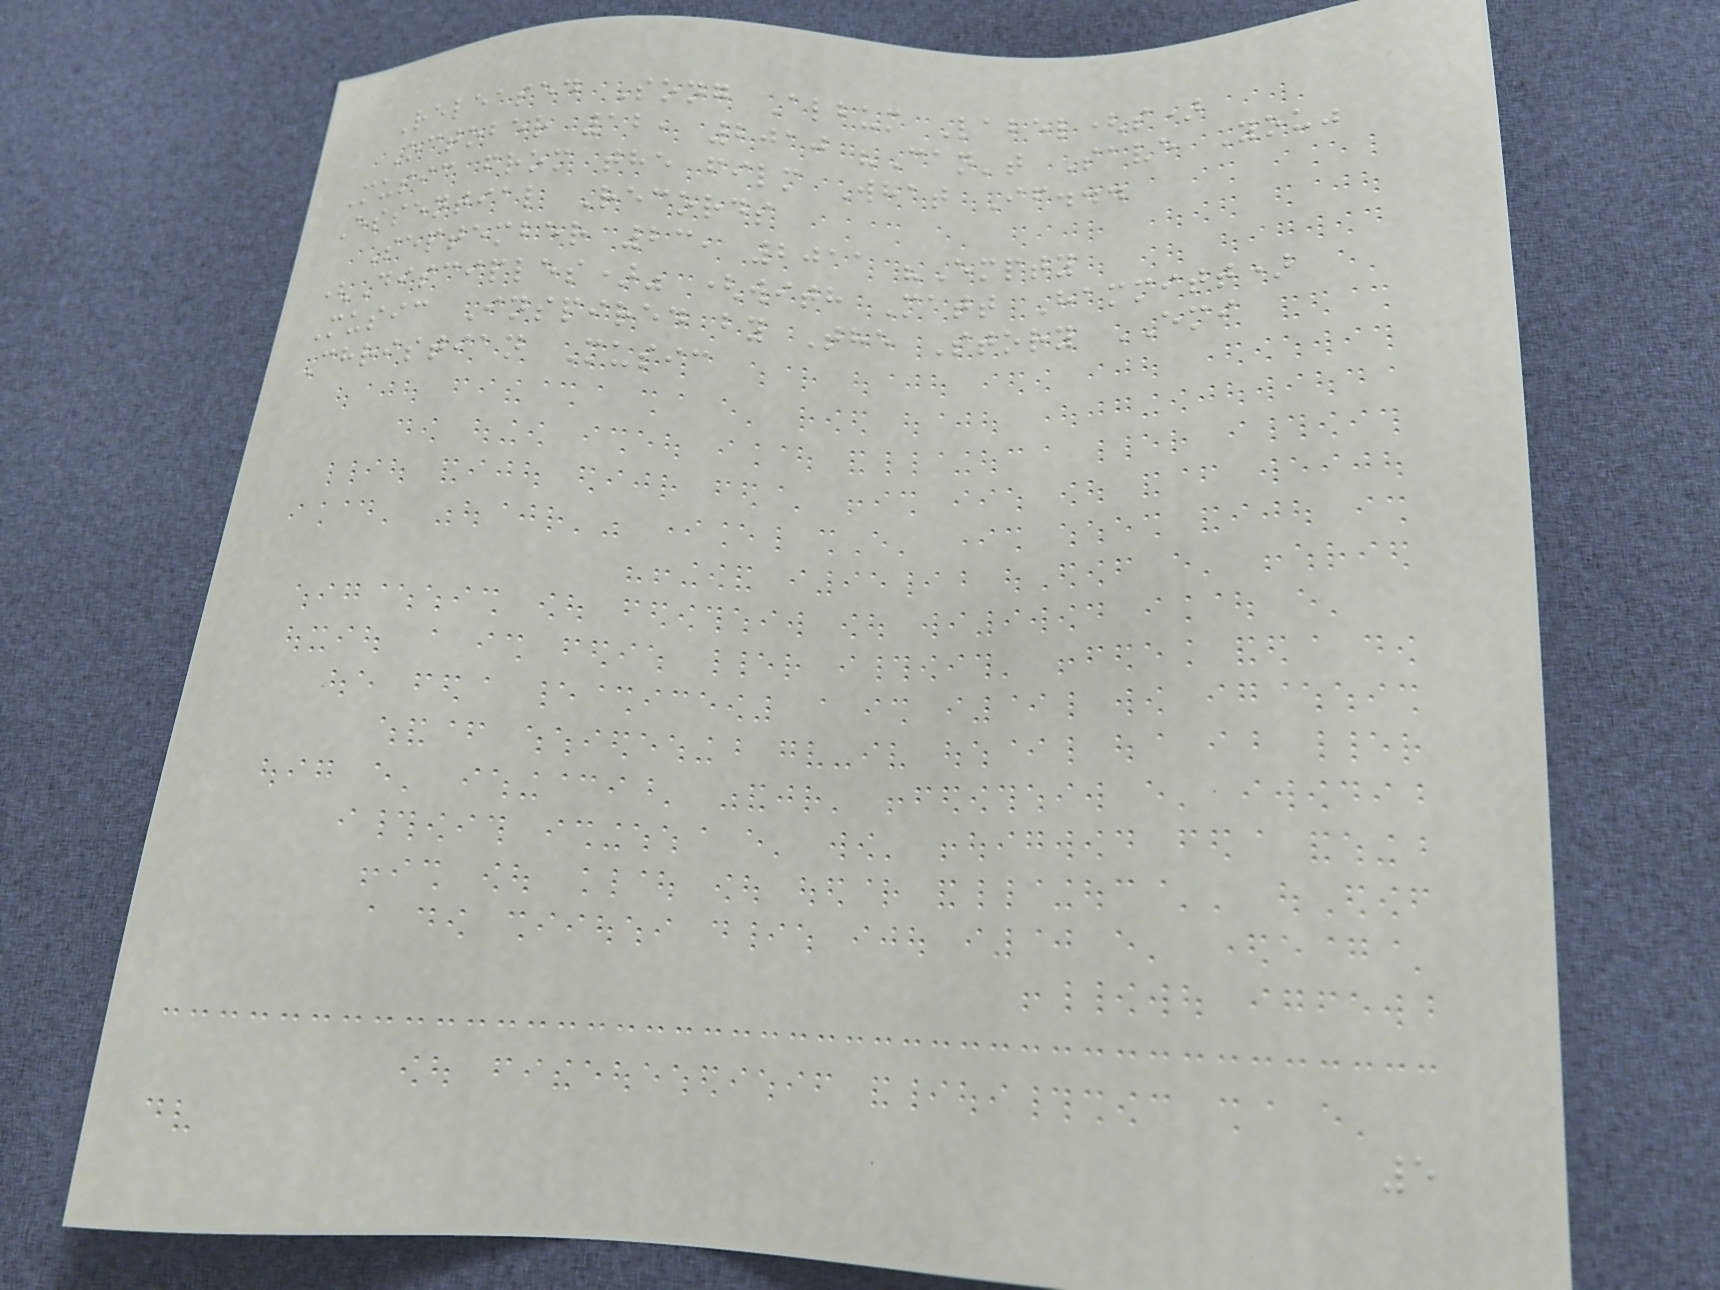Released Song Album Label(s)
October 12, 2010 "Can't Save You"
Music from the film What If...
Essential Records
September 23, 2011 "Empty
(Disciples)" (with Matt Hammitt)
Music Inspired by The Story EMI
Christian Music
5
